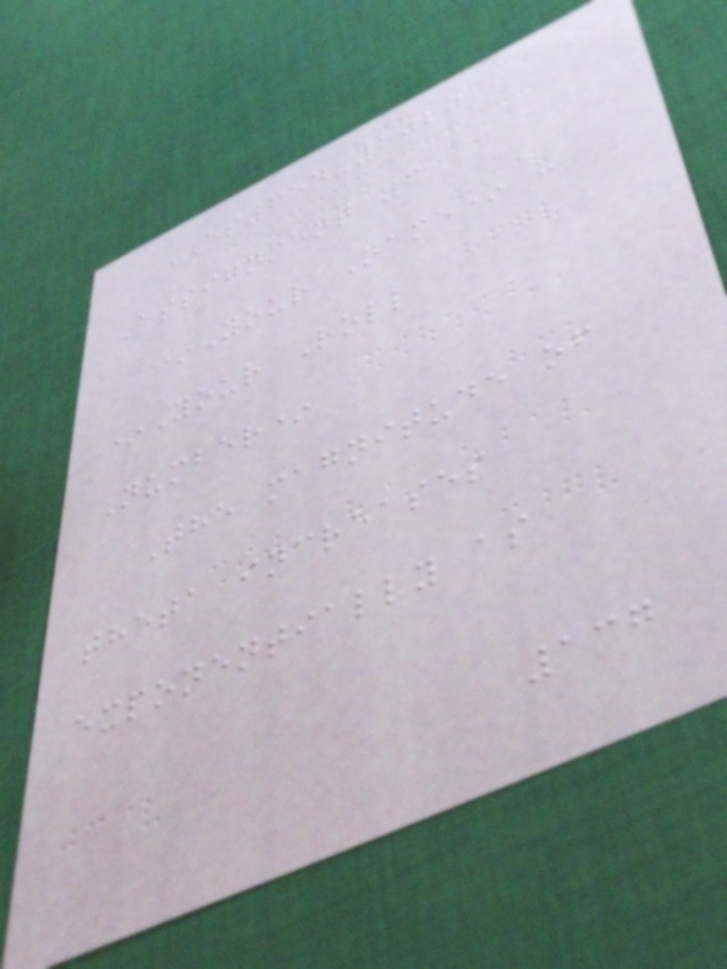ES654-2020
Assignment 3
*Your Name* -
*Your Roll
Number*
The magnitude of
theta increases
exponentially as
137
